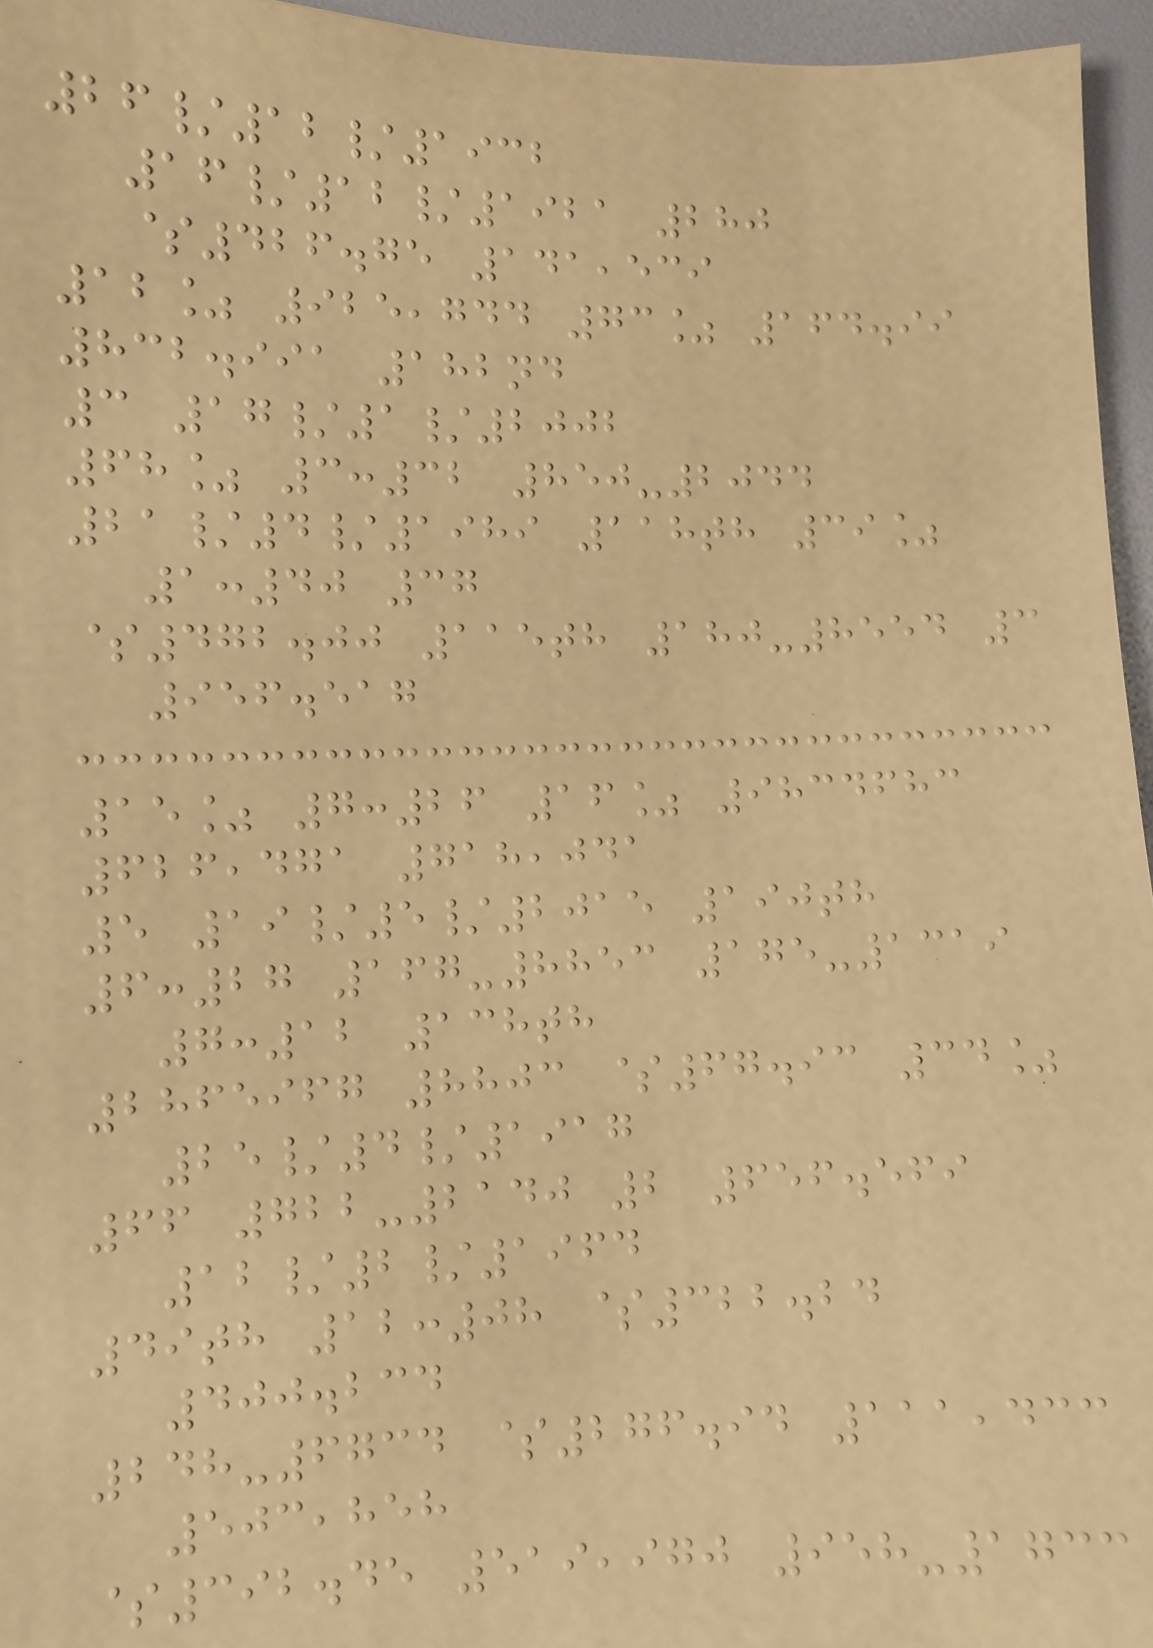26/12/1932
16/12/1921 280
$426.75 141,539
12% 925,744 73% 164.99
832.991 182nd
3 17/1/2002
68% 3:32 850-2044
21/4/1989 118th 39%
1:40 37
$472.00 115th 180-8554 3
956.517
15% 7:26 16% 9834683
626,471 718,041
5 19/5/2015 190th
6:27 167-8853 175-1319
7:12 138th
2865967 8803 $67.93 34%
25/4/1917
66 722-2140 2 656.569
12/2/1964
49th 12:08 $322.24
400.234
248-6734 $276.94 111,433
503,858
$392.45 519,970 958-1733
